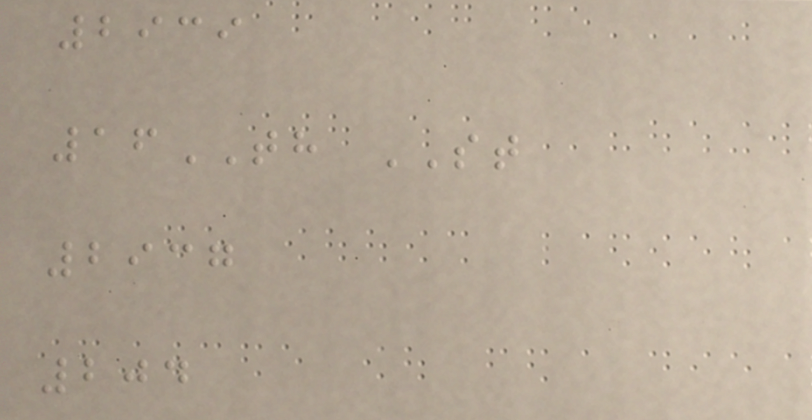2939
16TH ST
2937
204
